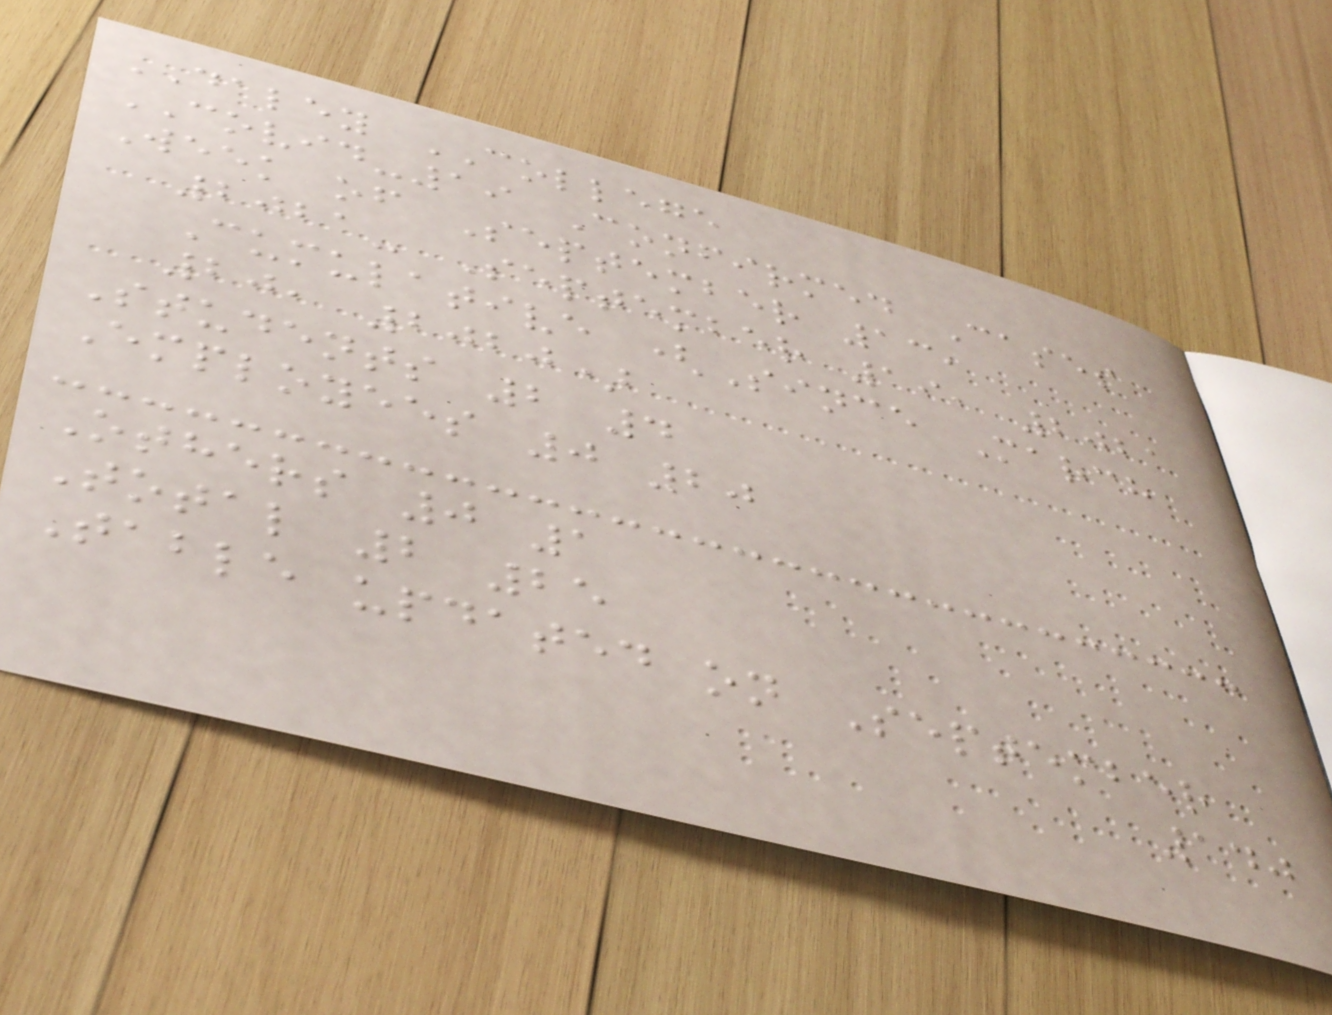DALEY COLLEGE
COVID-19 Confirmed Cases
Week of September 13,
2021- September 19, 2021
Cumulative (Since March
20, 2020)
Students 2 4
Employees 0 20
Others 0 1
Total 2 25
Table updated on September
140
